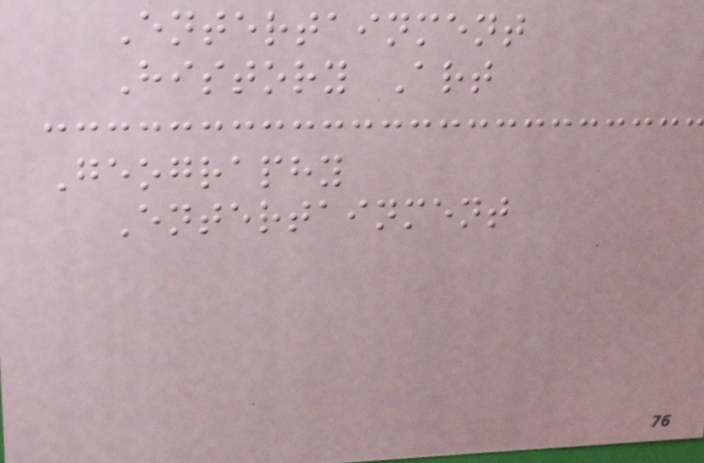Entertainment
History Art
Geography
Entertainment
